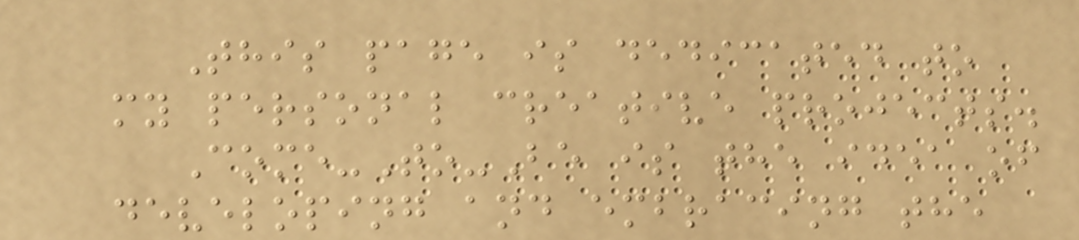This page is dedicated to
my personal creative projects.
Come-To-Be is the idea of
developing and embracing the
